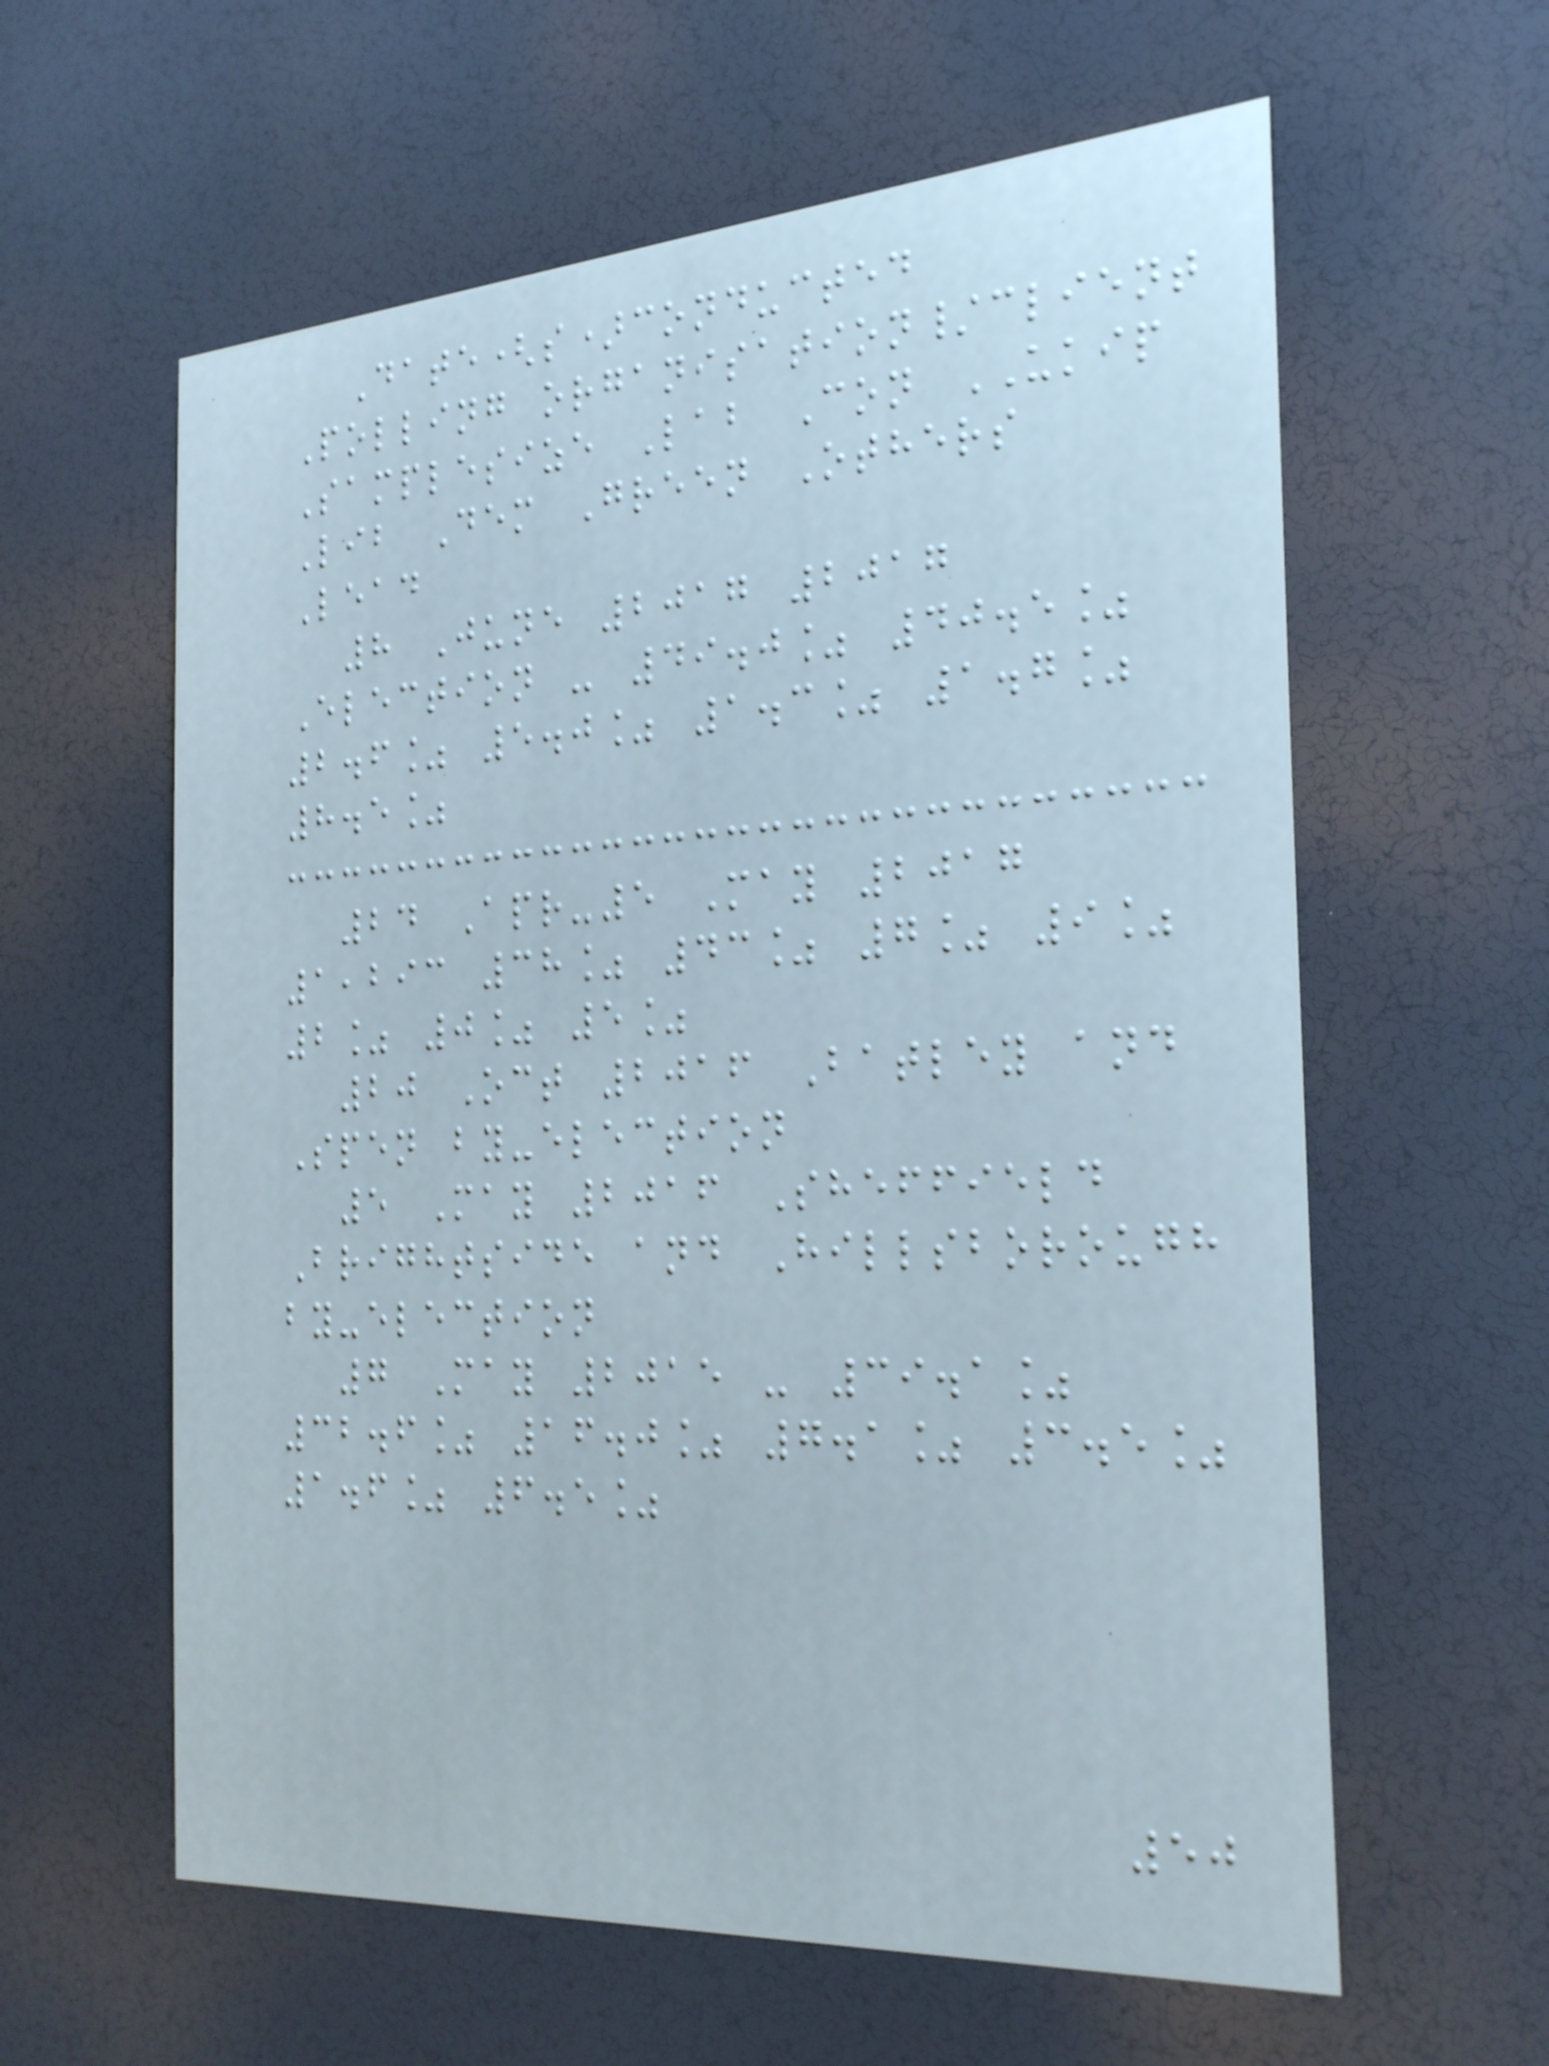Date(s)conducted
Polling organisation/client
Samplesize Lab Con UKIP
Lib Dem Green Others
Lead
8 June 2017 2017
Election - 49.0% 40.5%
2.6% 5.0% 1.3% 1.7%
8.5%
24 Apr-5 May 2017
1,293 38% 43% 7% 9%
2% 0% 5%
20 Oct 2016 Batley and
Spen by-election
5 May 2016 Sheffield
Brightside and Hillsborough
by-election
7 May 2015 - 39.1%
32.6% 16.0% 7.1% 3.5%
1.6% 6.5%
50
